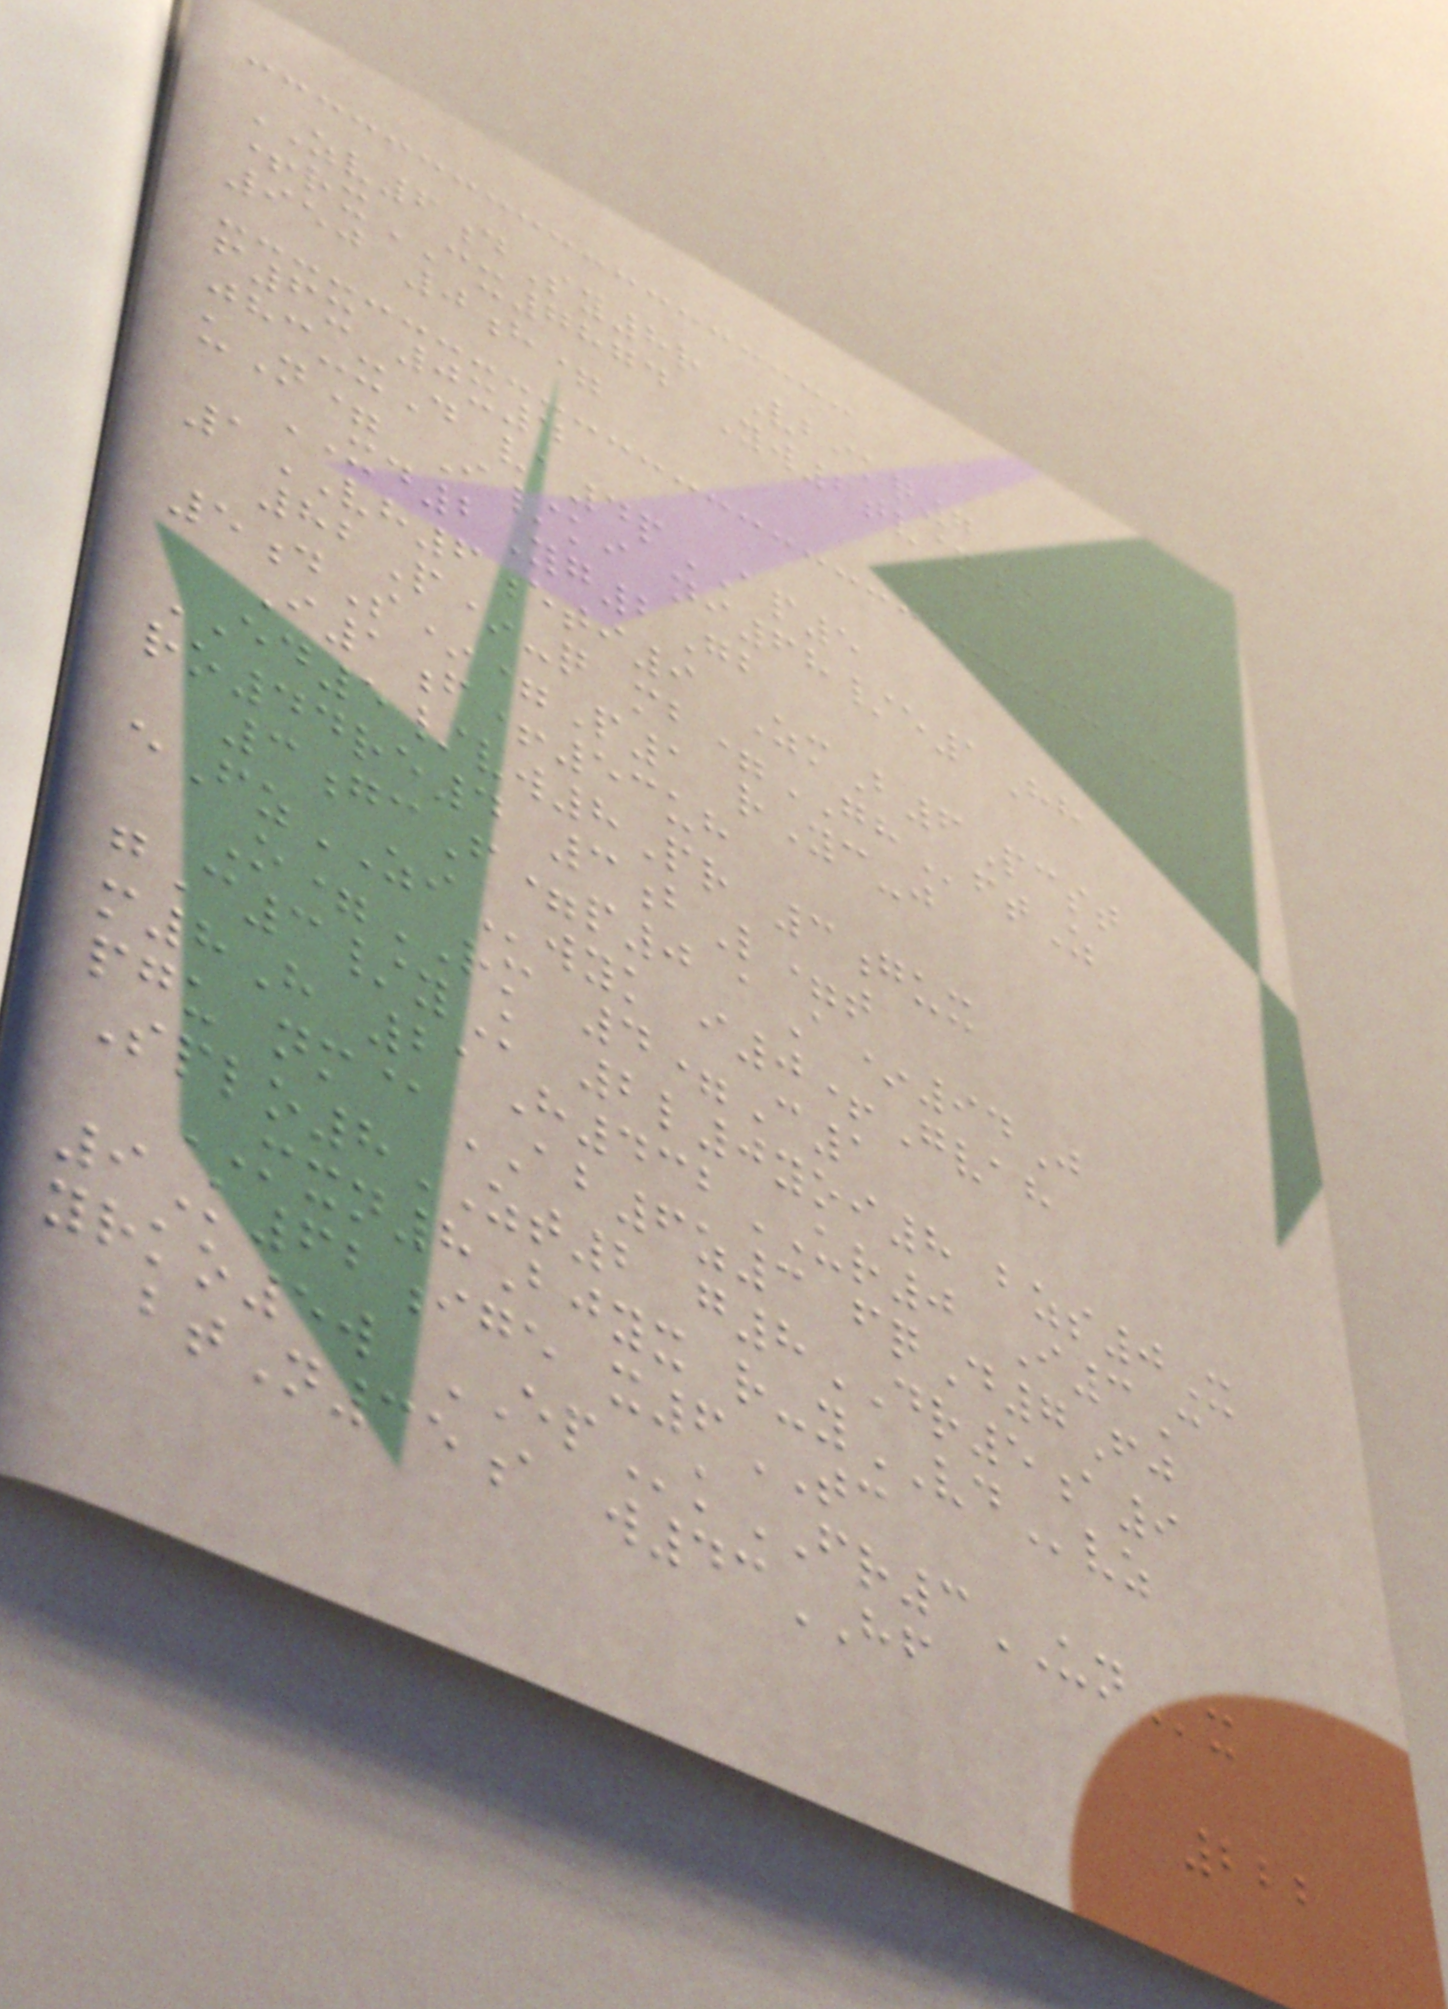ZV6dSy8r Vbikq7
+rxCX7874 Yw2tv&/
950 0h=
f6x 0x4
jhc-xD va4pAP5
uN= I/ki ni68/e1Hh
XD2Yg2Gb
1VH6eti9 ZmB6Pcst
82P*-q mb=GHftZ
5dS*=P1 rYc-j
I1f+53uh
ED5/vw8Pr 3gux
ro44re4 3bL=t
3gcF=p0 aA*94J
eFzZIwyk i0+Gvah
O=RM 4=C1
gC3/yK 2l0yoi8 bzs0X
m8H 21H432UR0 I3C
pgu nm@AB6z3 fqD7Fj
Splo8ZT2 g8DR5a9
MXN8Bjyx r-yVDvz
9K62ige x6TC
yrko5w EPkFR3UNx
btN35a w43HF
222
